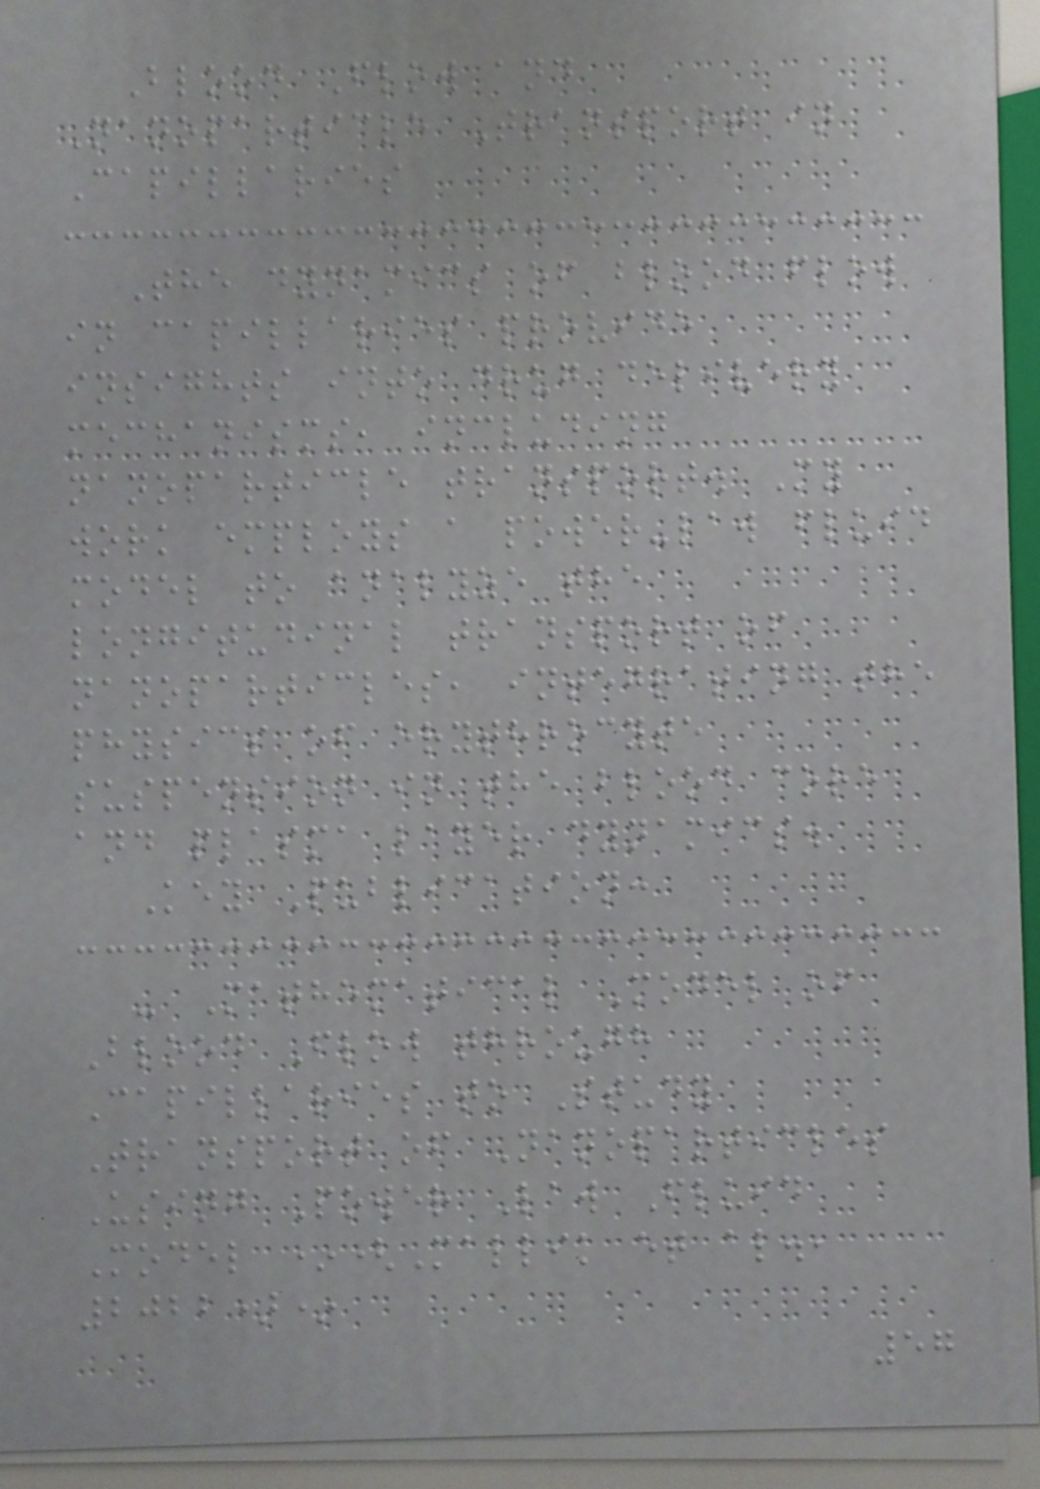Blood Flow and
Nanoparticle Transport in
Capillaries
The dynamics of blood flow
in capillaries provide
insights into drug delivery
mechanisms, including
nanoparticle transport. My
work employs a power-law fluid
model to analyze the
longitudinal transport of
nanoparticles, integrating the
physics of erythrocyte
suspension in the blood core
and plasma layer dynamics.
Key Publication:
- Mathematical Model of
Blood Flow through
Capillaries to Study
Transport of Nanoparticles
Using Power Law Fluid
Model *(Mallik et al.,
2022)*
57
